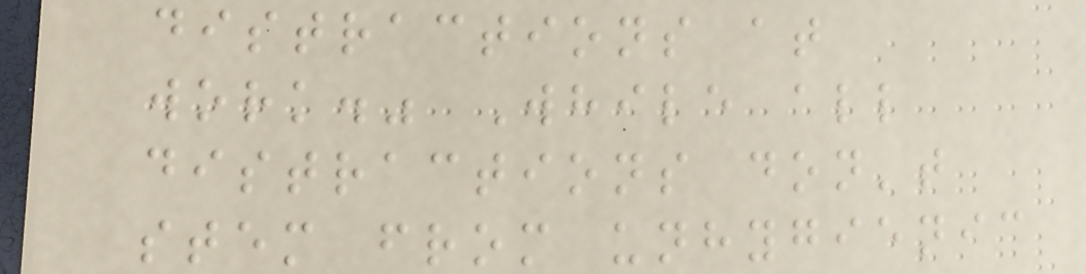distractions at
work." While all
distractions don't
stem from unhygienic
